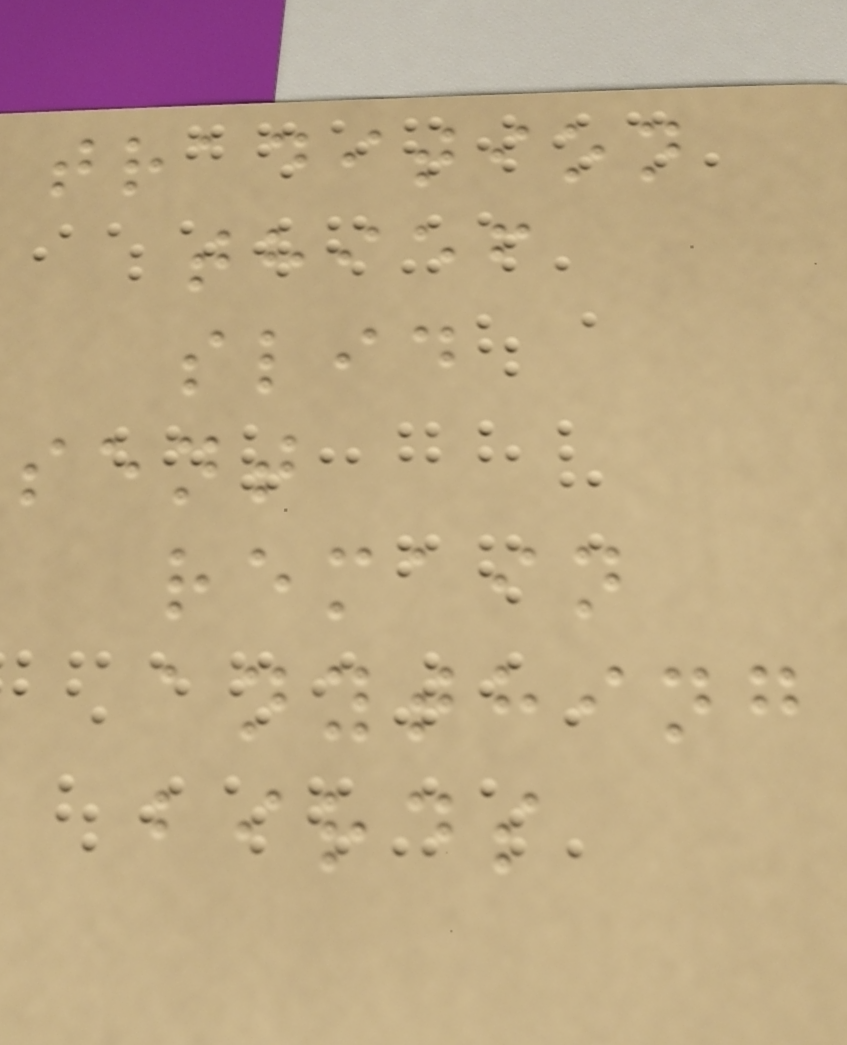tradition
thief
slid
sent
remain
anything
birds
